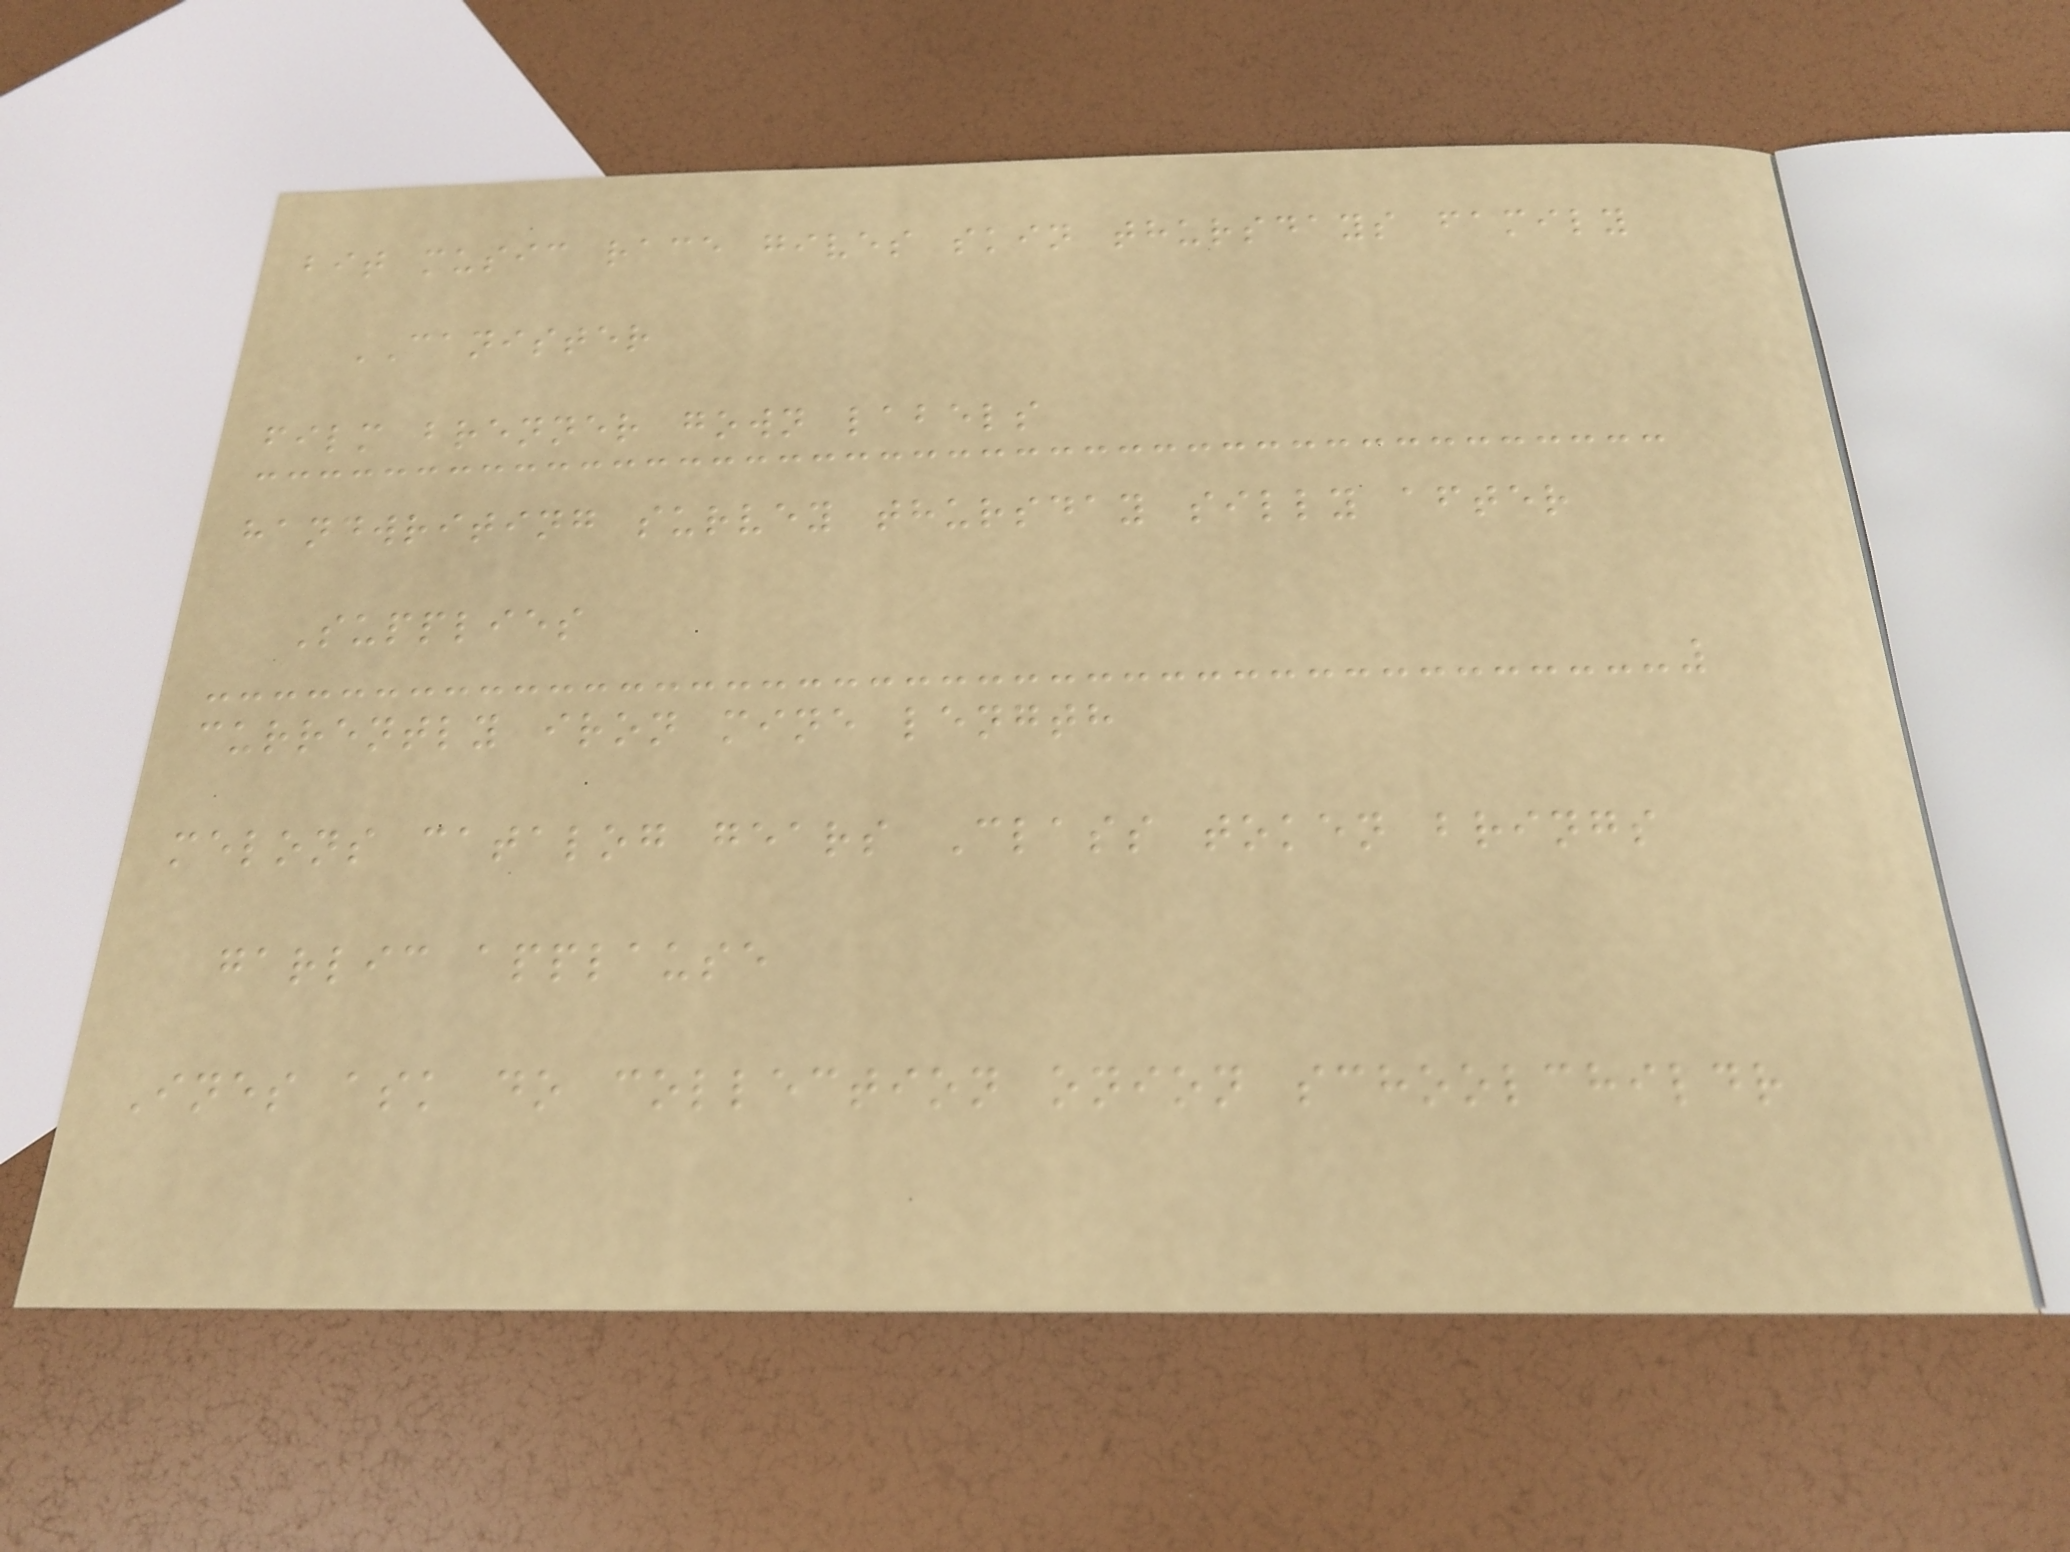bit music race gives skin thursdays family
CANISTER
film brenner gown labels
handwriting survey thursday silly after
Supplies
currently iron mine length
melons catalog gears Class token brings
garlic applause
Ines ask do collection onion schoolchildr
